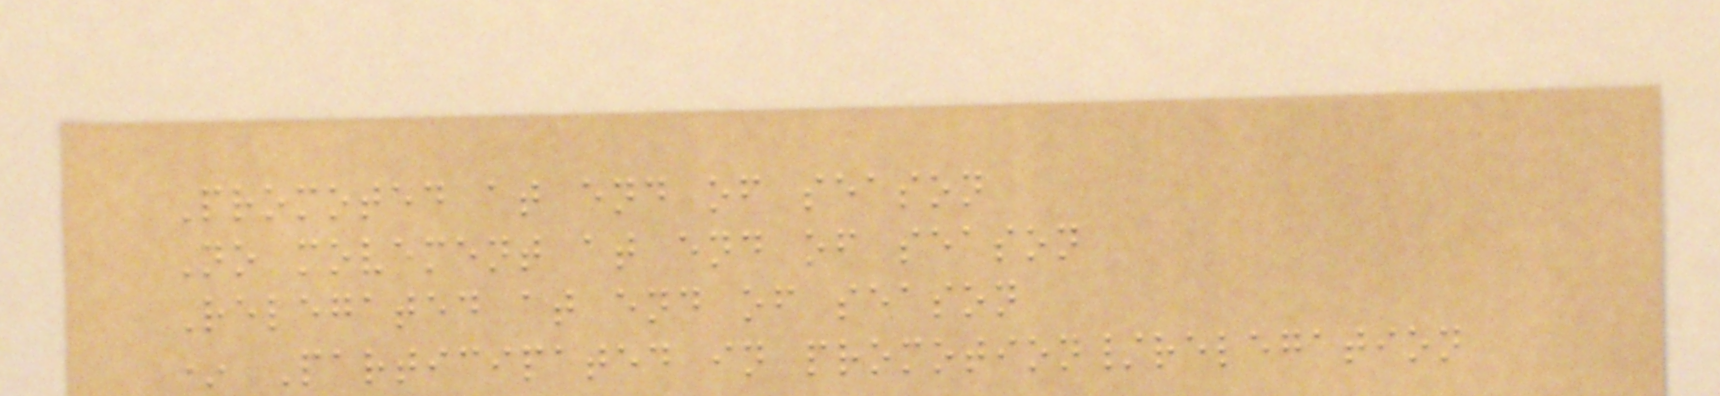Promoted at end of season
No movement at end of season
Relegated at end of season
* Participated in promotion/relegation
